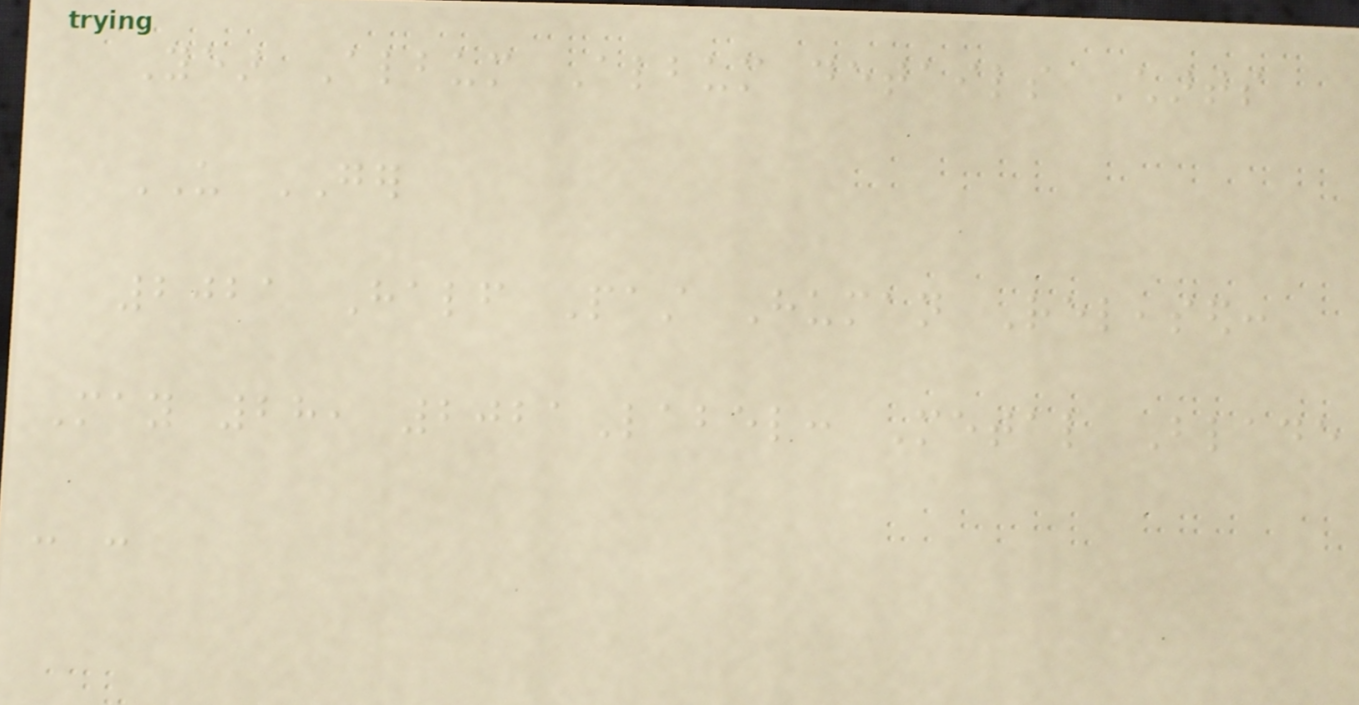Year Album Album details Charts
US GER
2021 Half Past Human Released:
May 28, 2021Label: Metal Blade
- -
